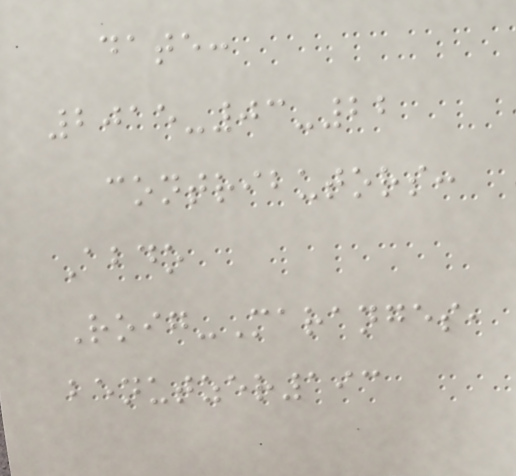date:
2015-03-22
contributors:
Abdo
Roig-Maranges,
benutzer193
